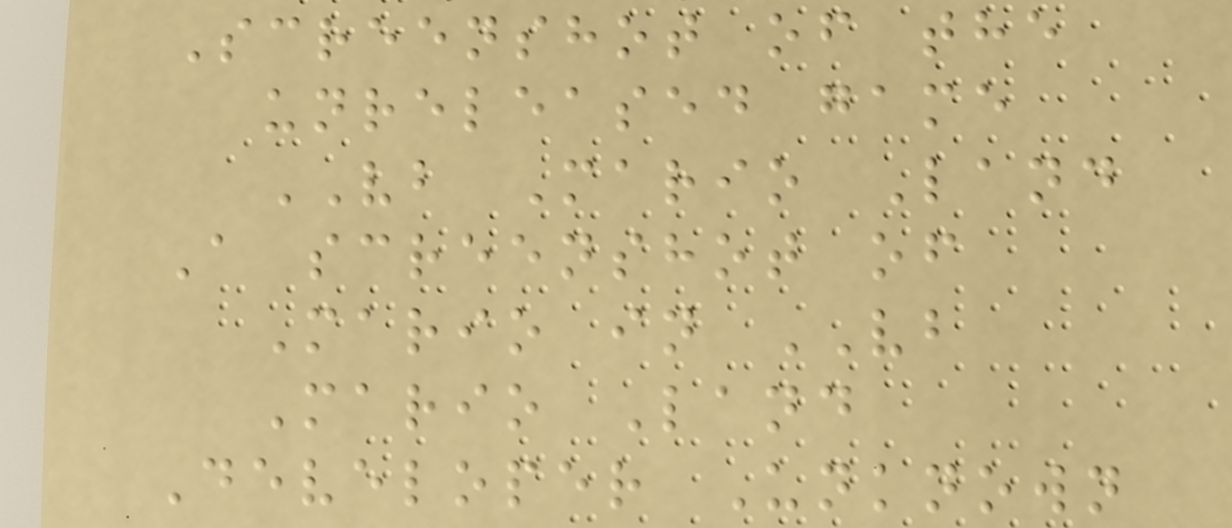Screenshot of the
unreleased game
VB Mario Land
A screenshot of
Mario in VB
Mario Land
Developer Unknown
